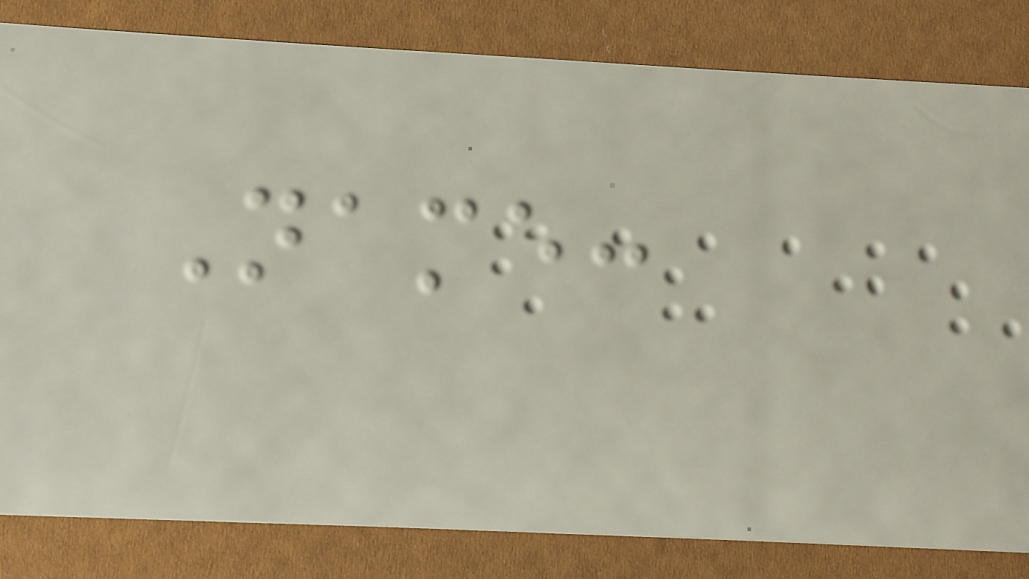Name:
